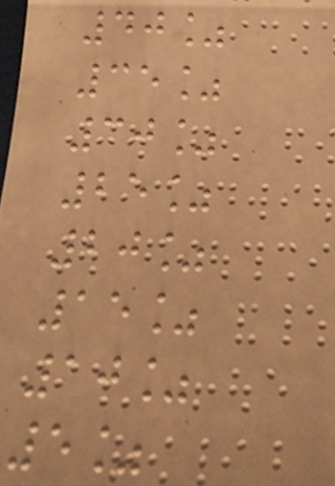40%
35%
30%
25%
20%
15%
10%
5%
